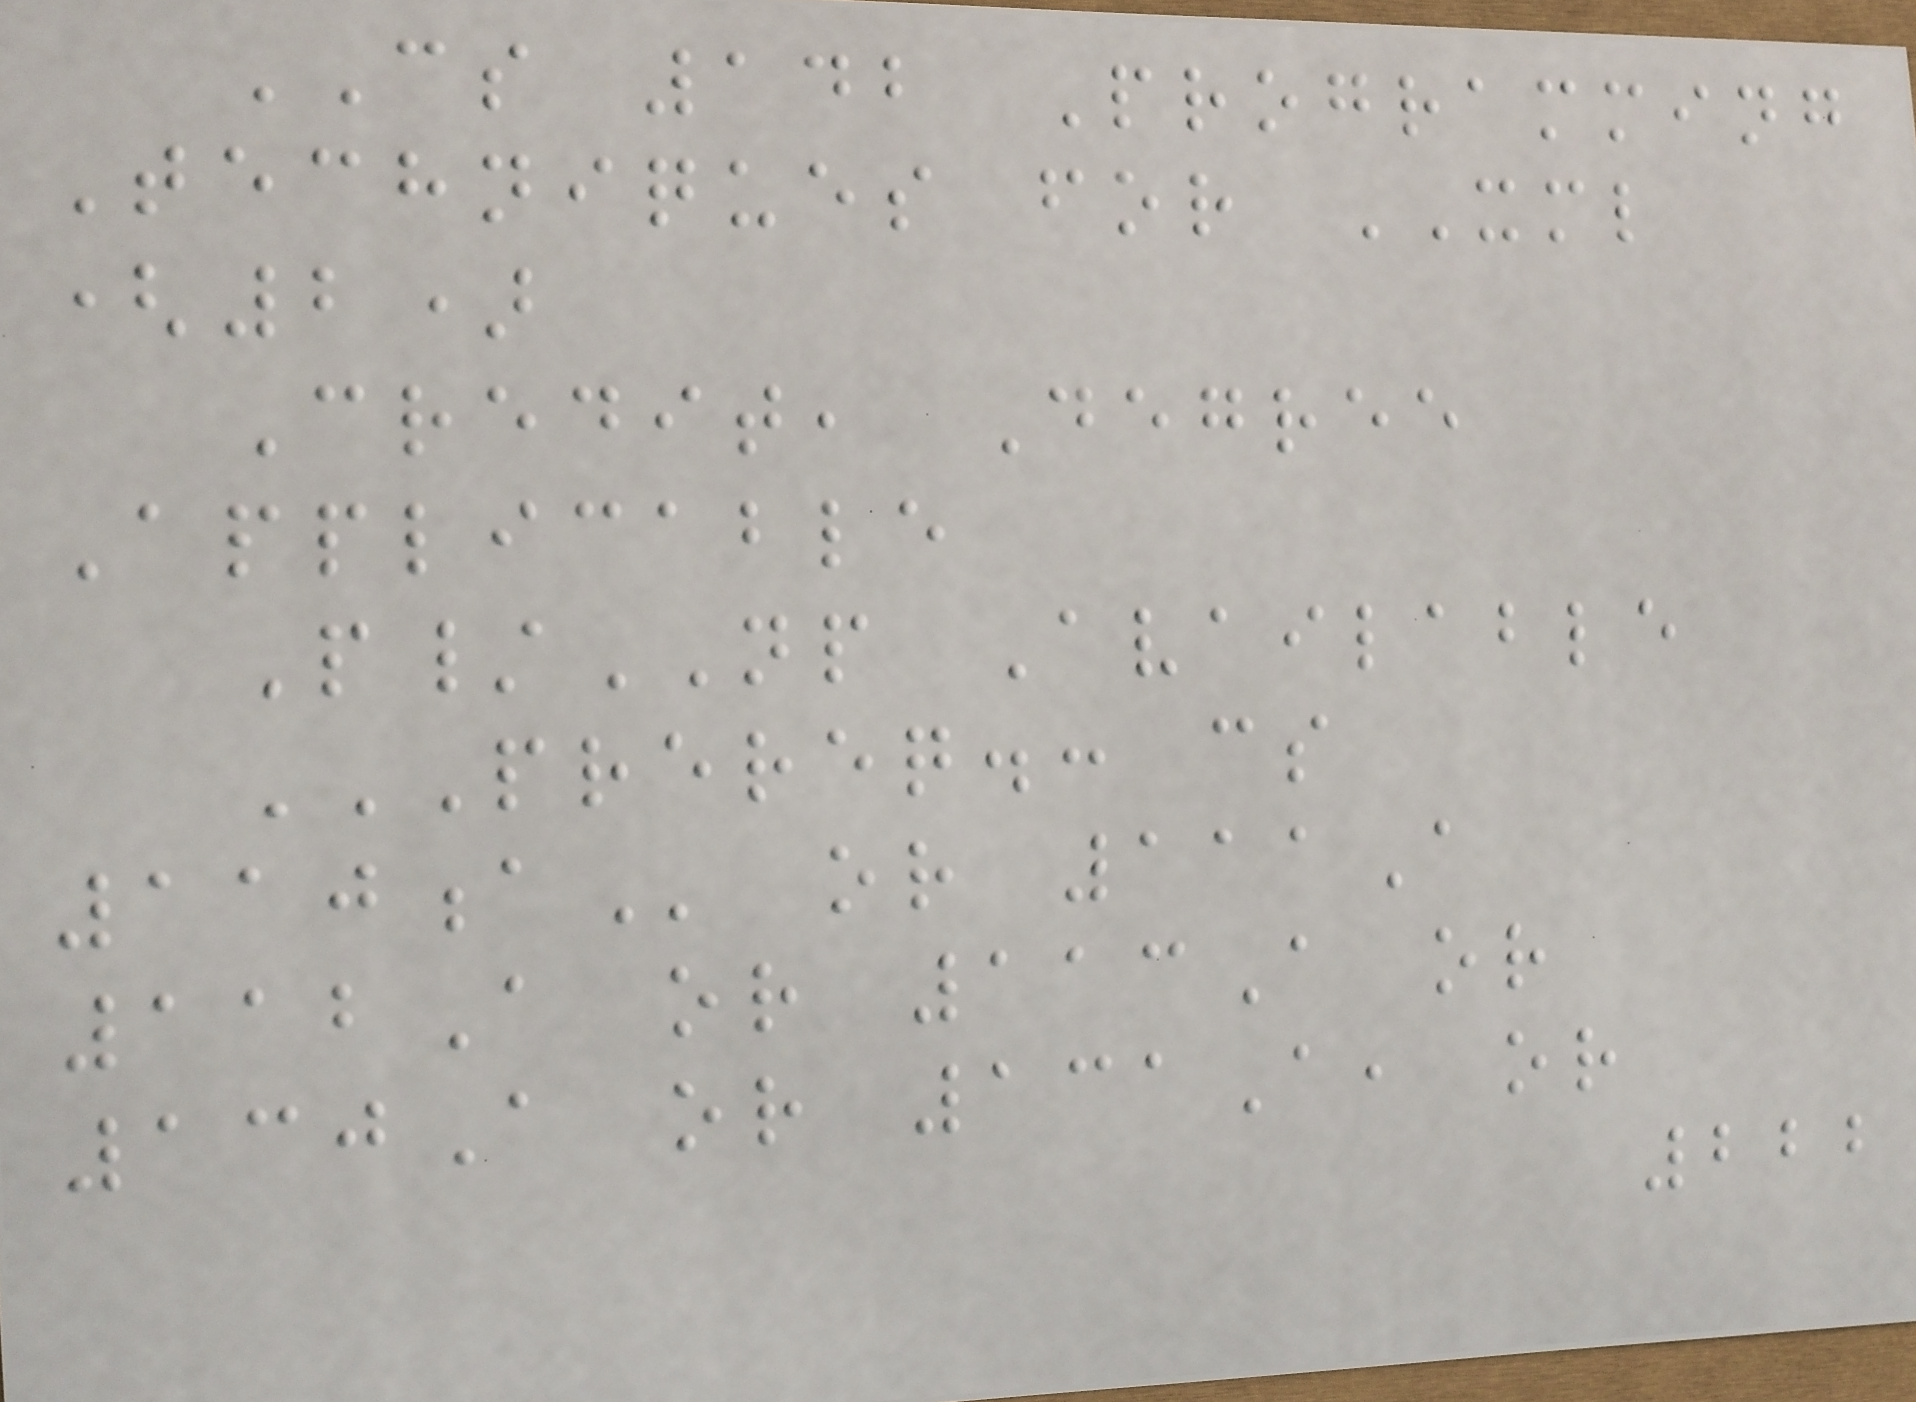CS 142 Programming
Techniques for XML
(2)
Credit, Degree
Applicable
P/NP Available
PREREQ.: CS
110A or 111A
112A or 113A or
130A or 131A, or
222
